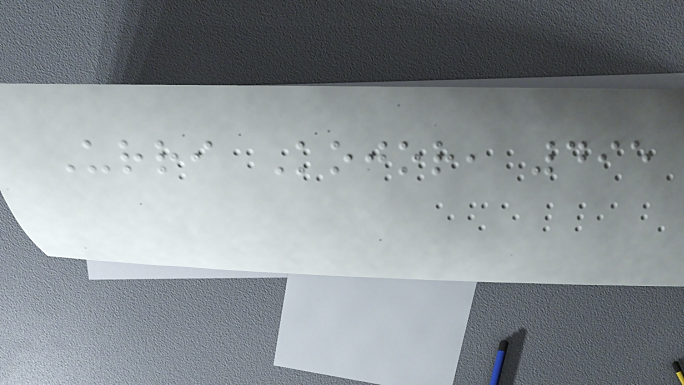Urri Kojor, 495
